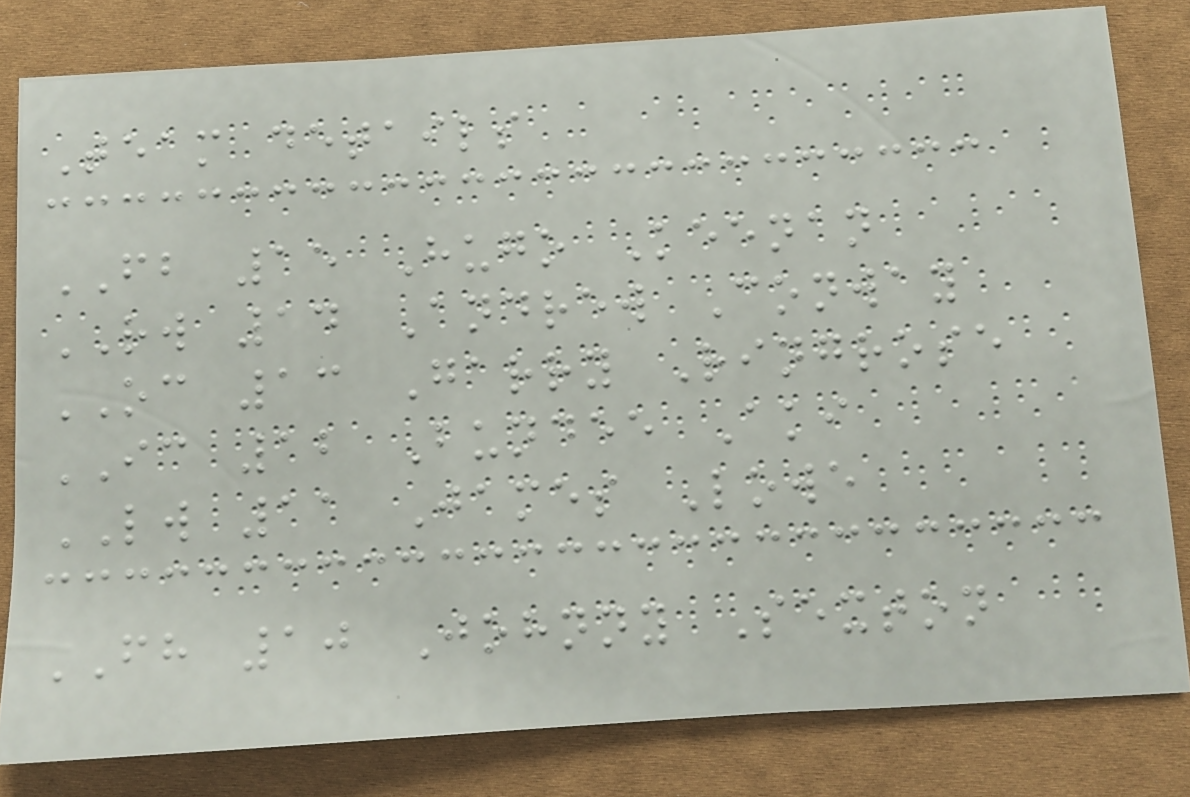Team details
FB 15 Hugo Keenan
RW 14 Andrew Conway
OC 13 Garry Ringrose
IC 12 Bundee Aki
LW 11 James Lowe
FH 10 Johnny Sexton
